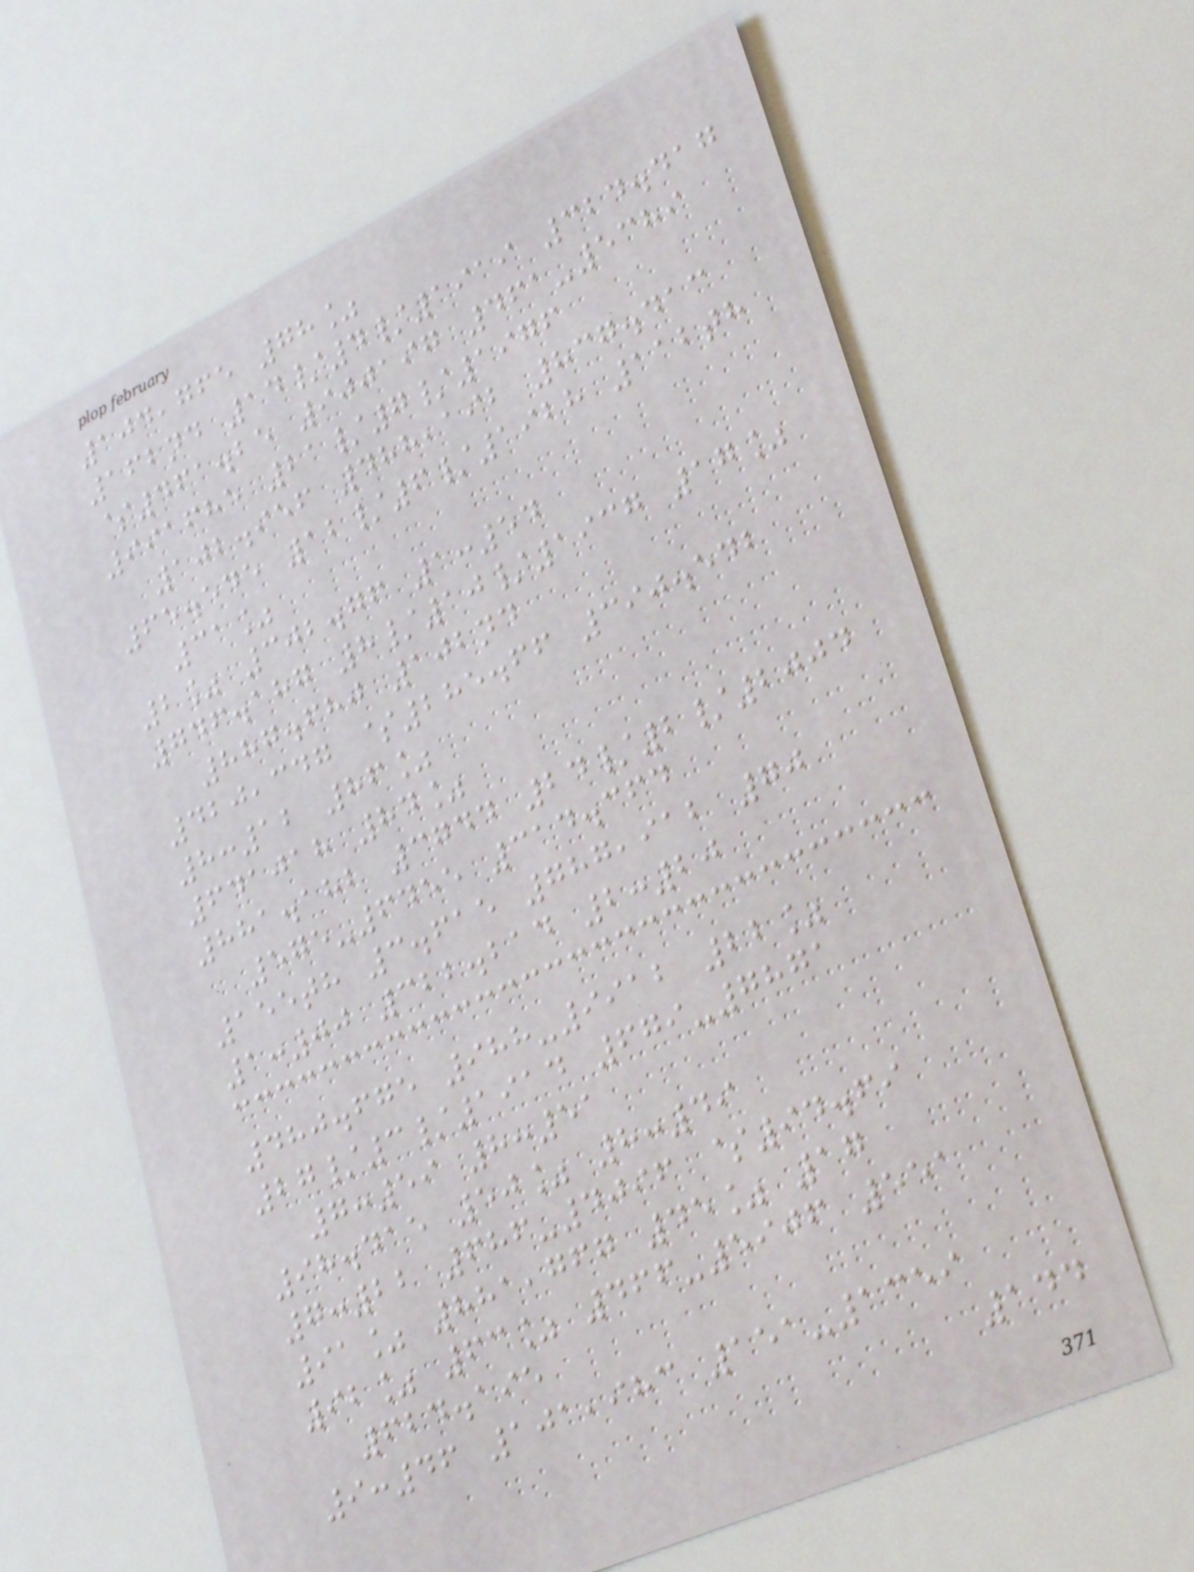104,765 78%
162nd 14/4/1919 324.417
$461.25 900197 461-5389
991685 21/7/1976
102.956 488,192 837.413
65.545 12/6/1928 112th
31%
2% 302.76 1:54
746.187 8/10/1937 17%
887.680 102nd
420,347 $285.66 390.542
8:12 86%
641018 84%
881.182 3744 24/2/2004
575-6455 314.364
155th 3.615 787,912 70
1:00 322.214 2:20
480.675 988-9912 22%
27/3/1914 679-7871
7:59 8:51
98.415 50% 8:49
7:22 686-4096 $94.69
91% 881,767 45% 17
92% 63% 466-5906 551
624.195
9:46 101,983 151-1359
144
